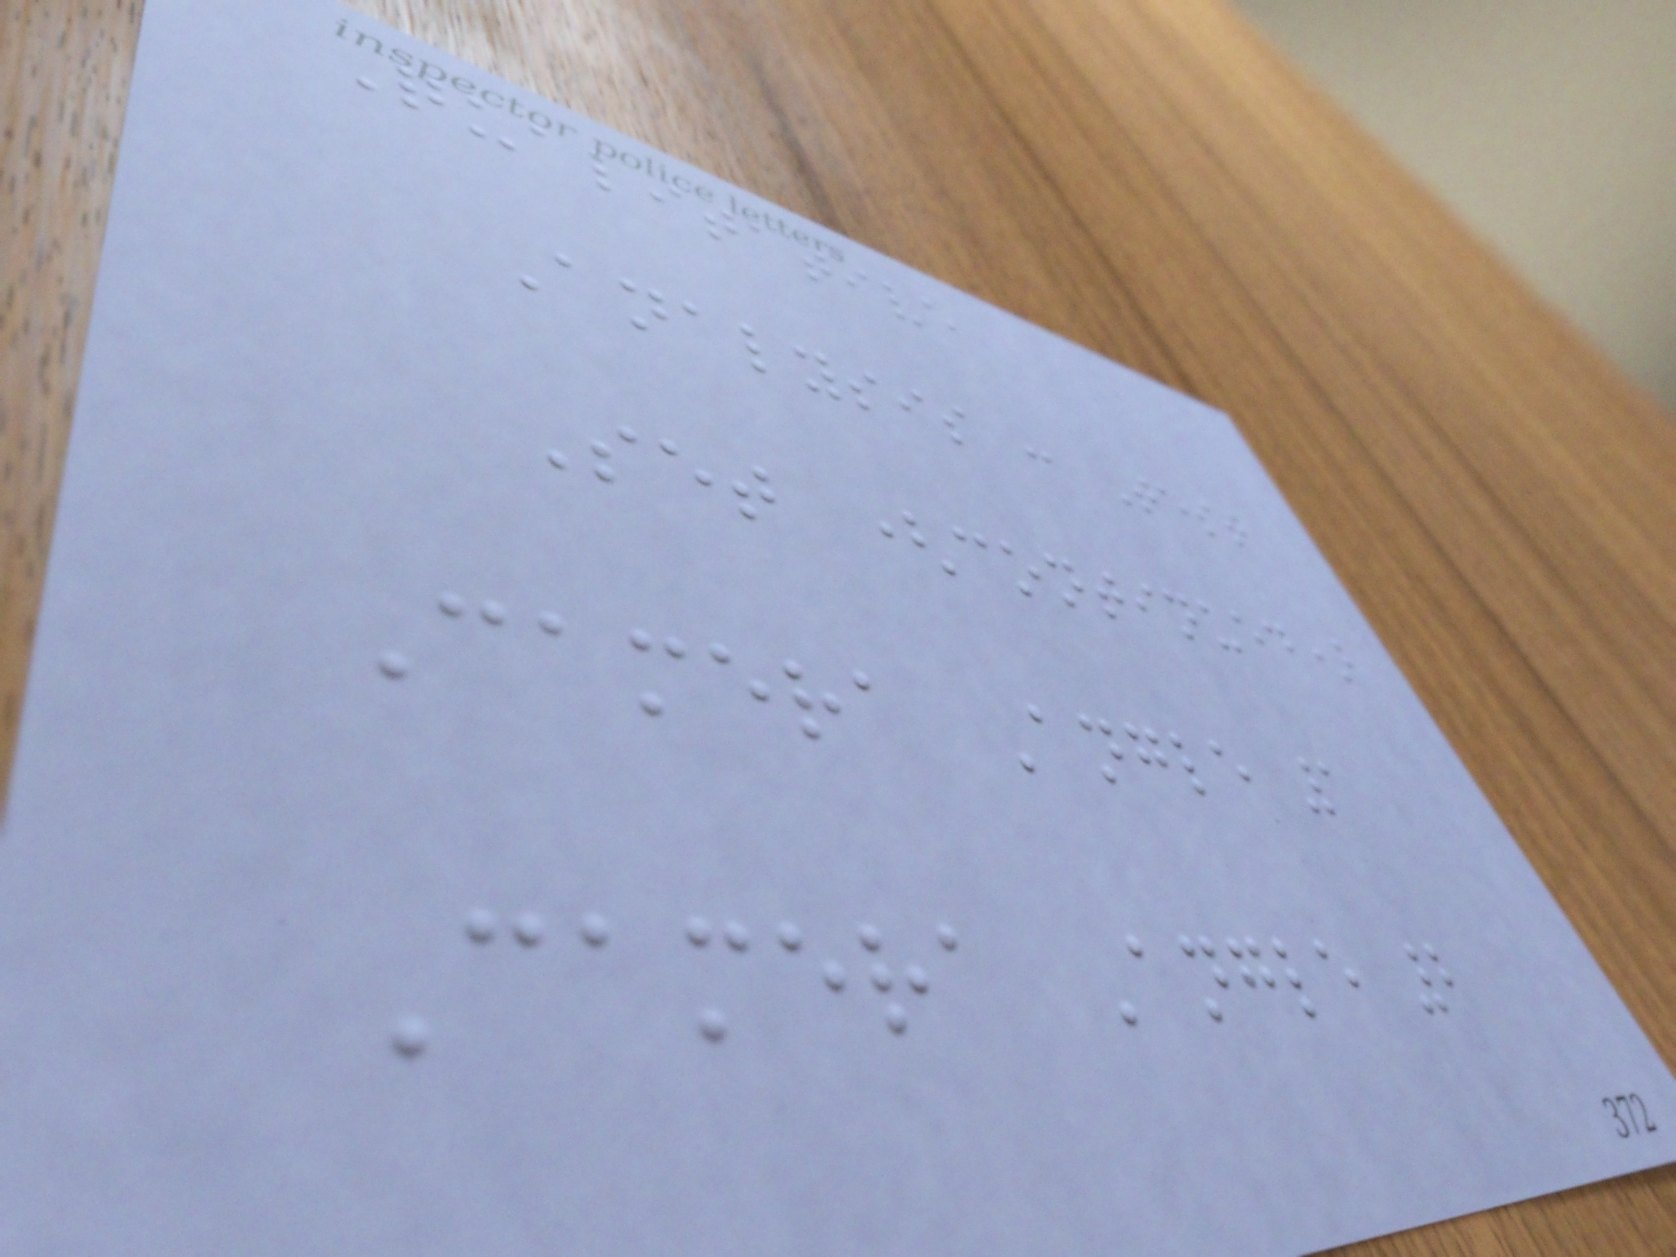Qualitative
Analysis : Test
Set (continued)
Camera Angle 1
Camera Angle 2
